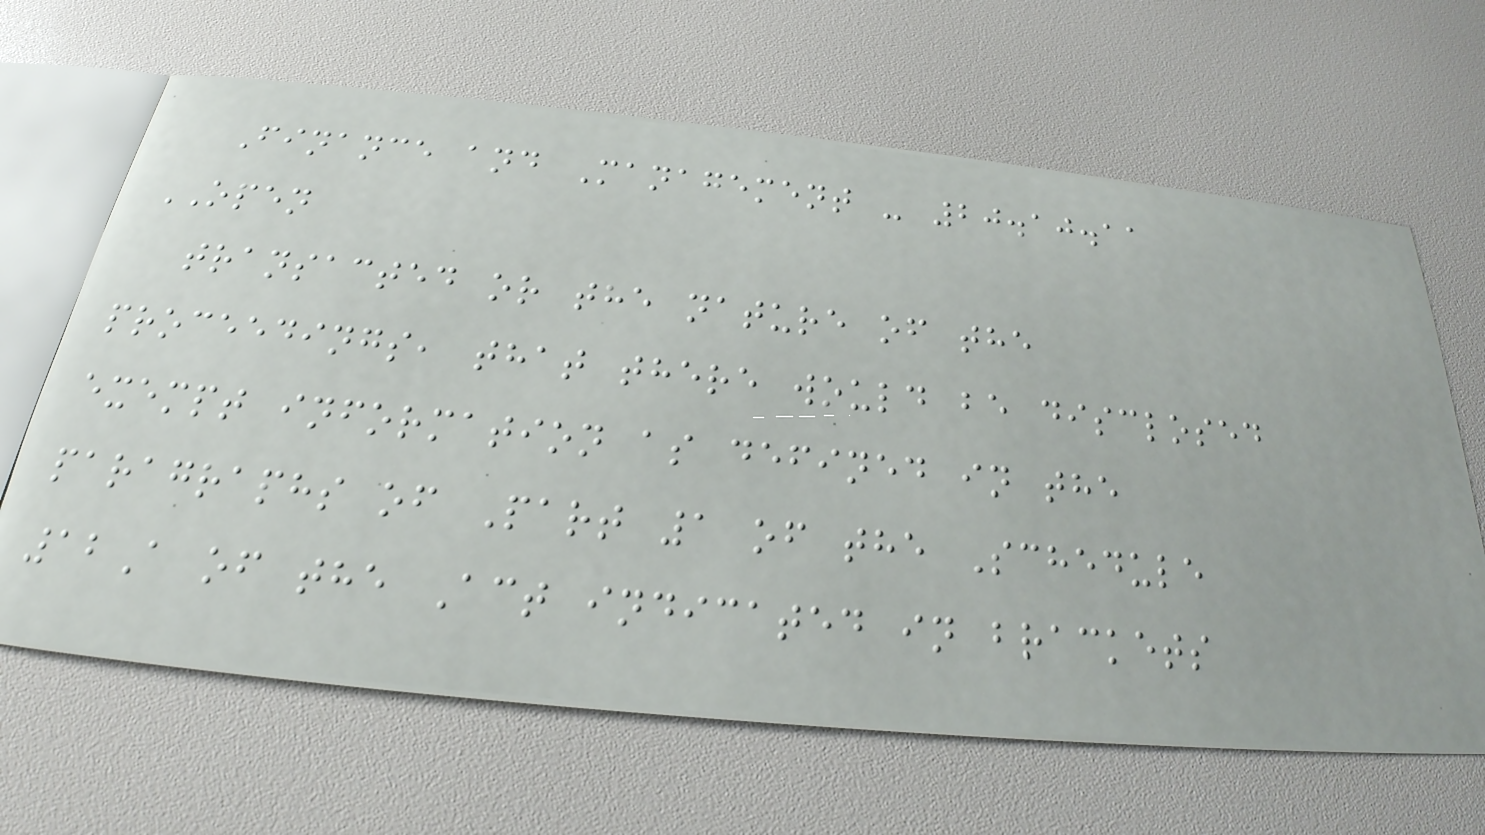Finance and Management - 20.10.11
OPEN
transacted or the nature of the
proceedings, that there would be disclosed
exempt information as defined in the
paragraphs of Part 1 of the Schedule
12A of the Act indicated in brackets
